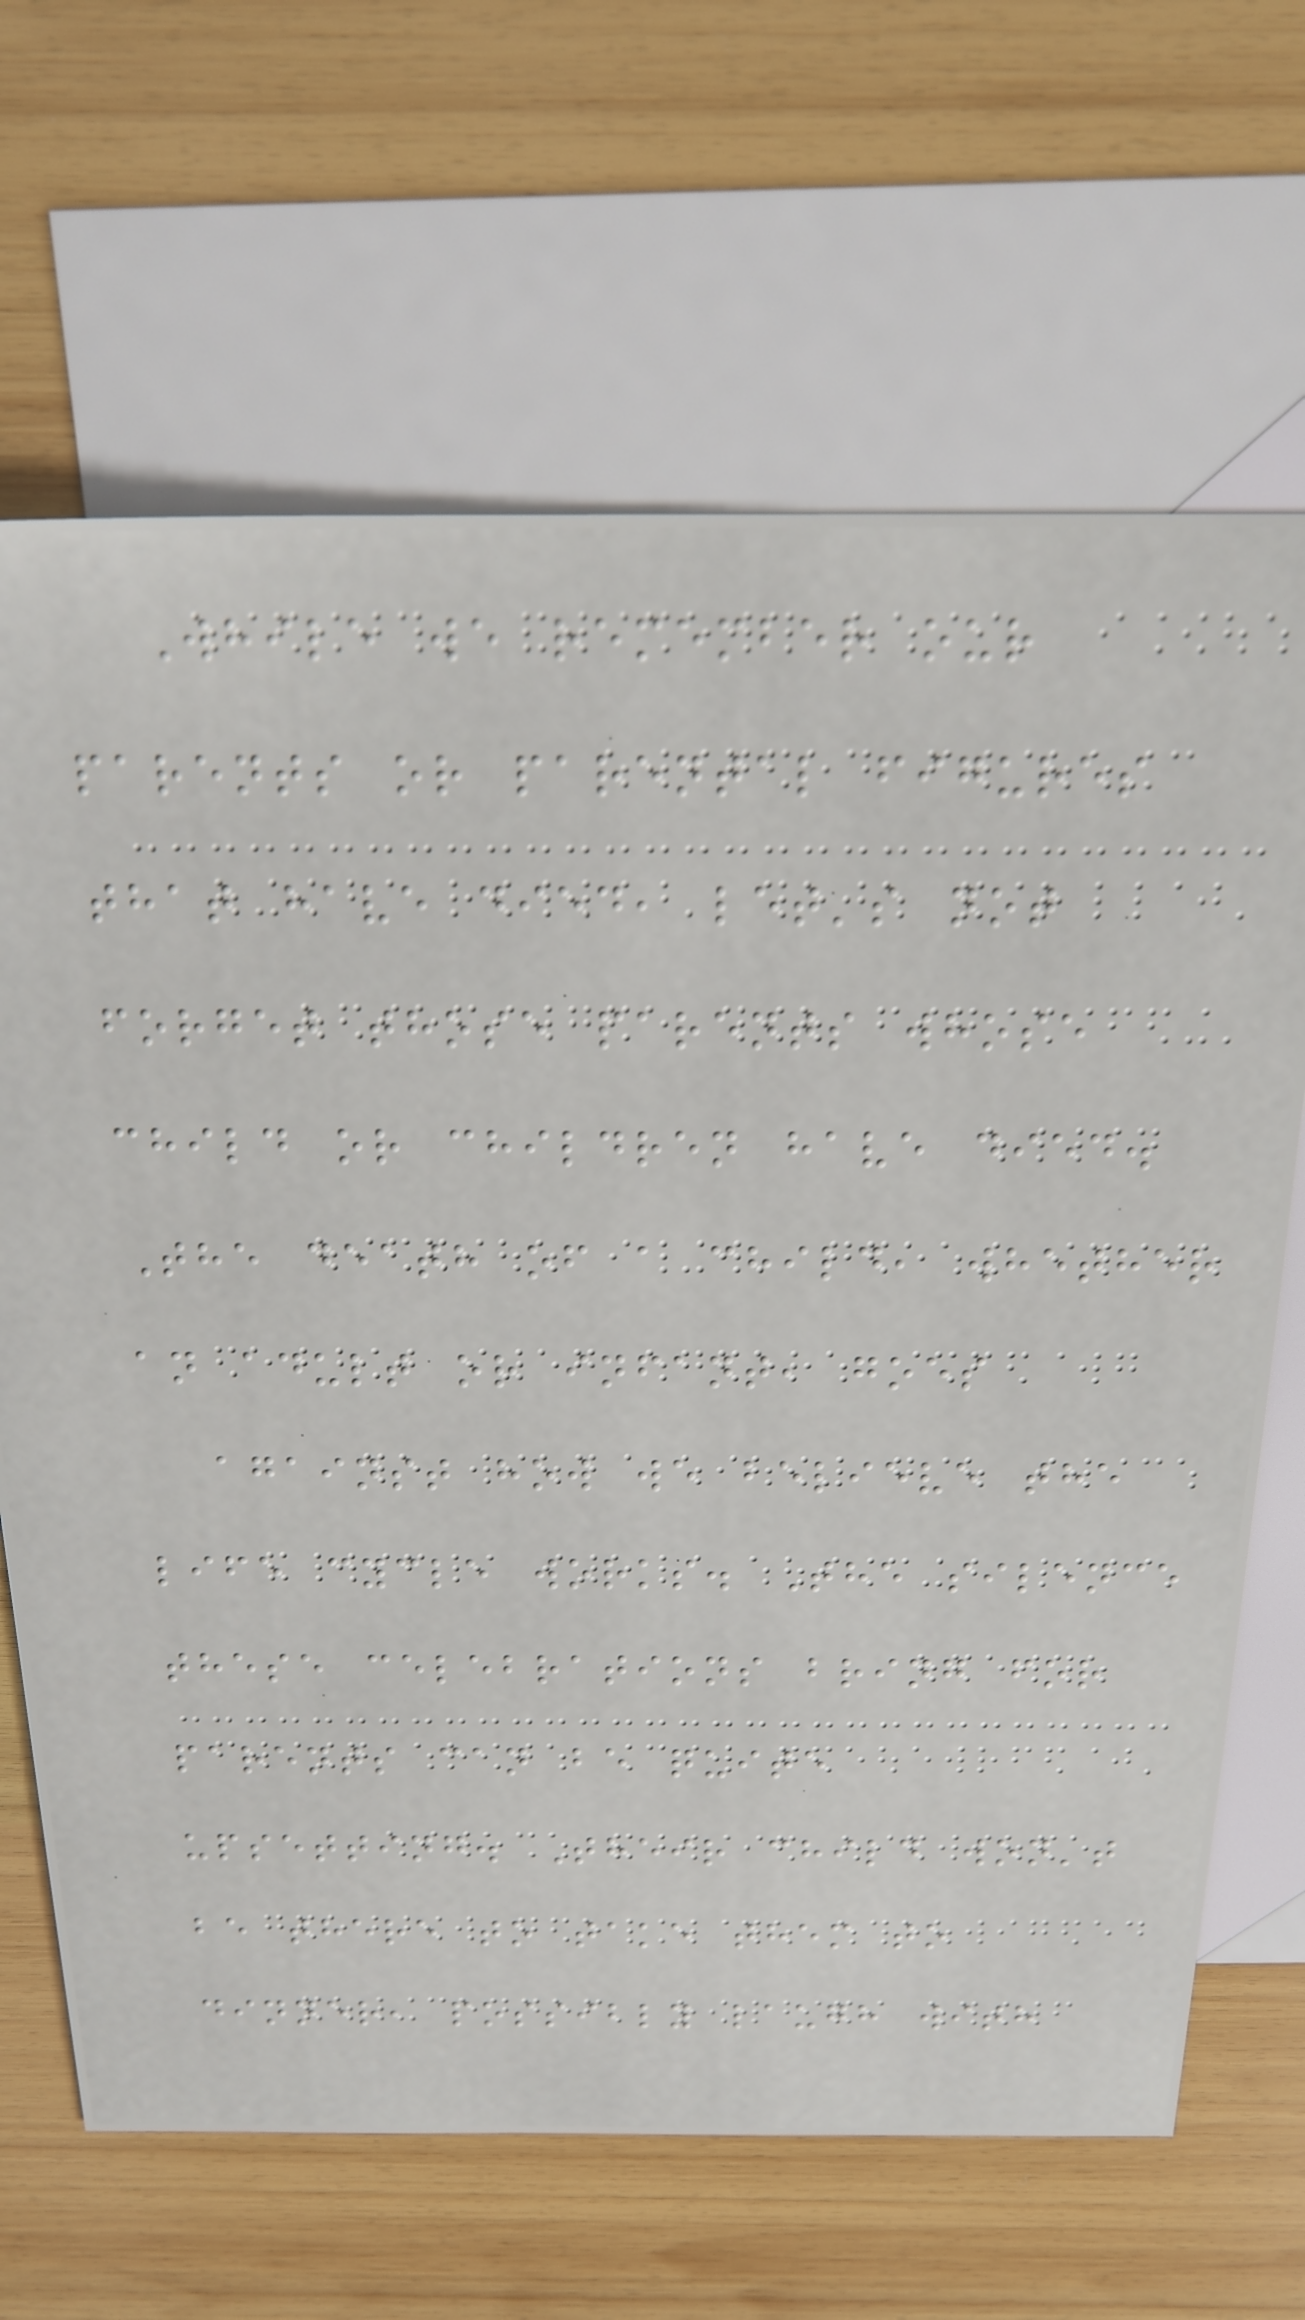While we remember our
parents or parental figures
that have died, let's not
forget those parents whose
child or children have died.
The death of a child, whether
an adult or infant, goes
against how we believe the
life cycle works. The silence
these celebrations bring for
parents can be quite
upsetting. Their child won't
be there to take them to
dinner, possibly laugh with
